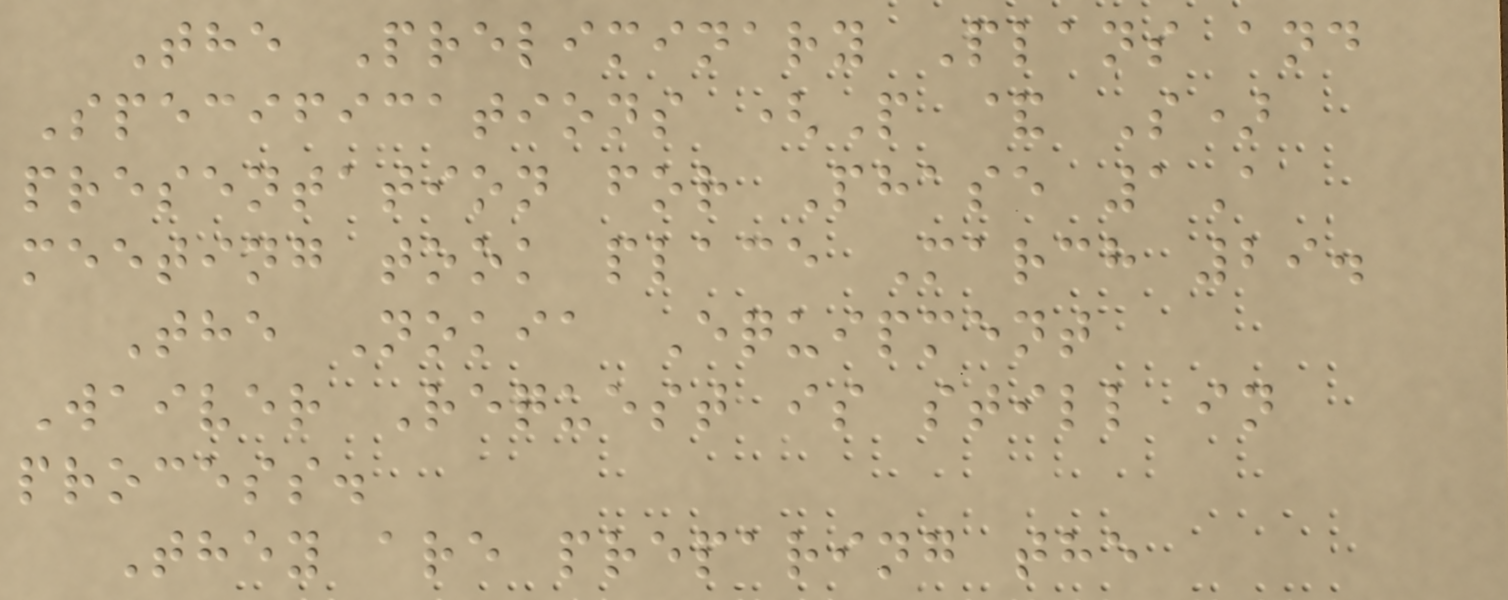The Preliminary Plans and
Specifications (P & S)
presentation for Phase 1A
meeting took place March 29.
The Nokia Equipment
Waiver Request is still in
process.
They are preparing the
